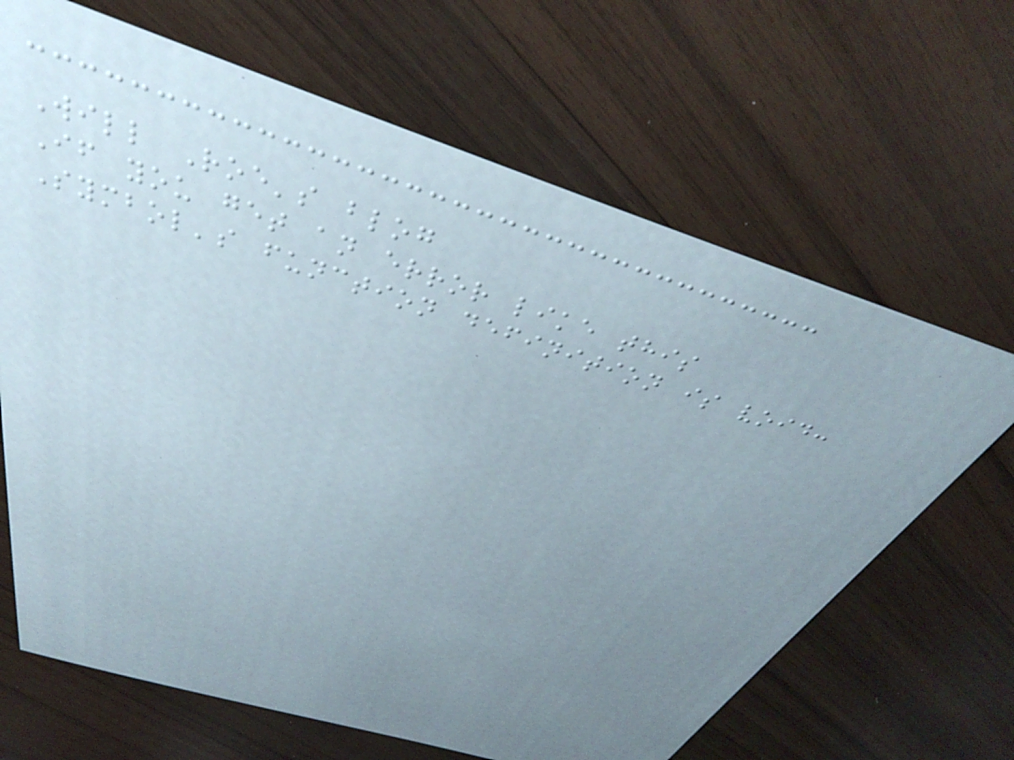Will Roe's blog
If you get an error like this
Symbol's function definition is void:
